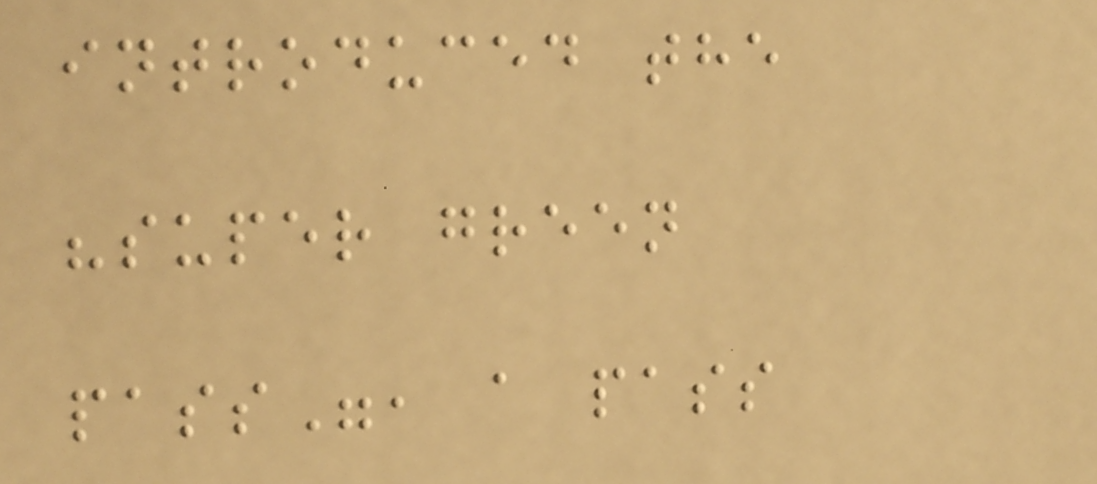introduced the
"super green
pass", a pass
